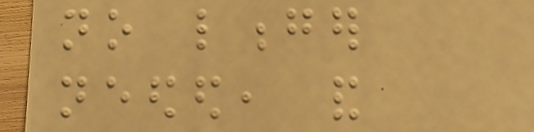no longer
needed, and
